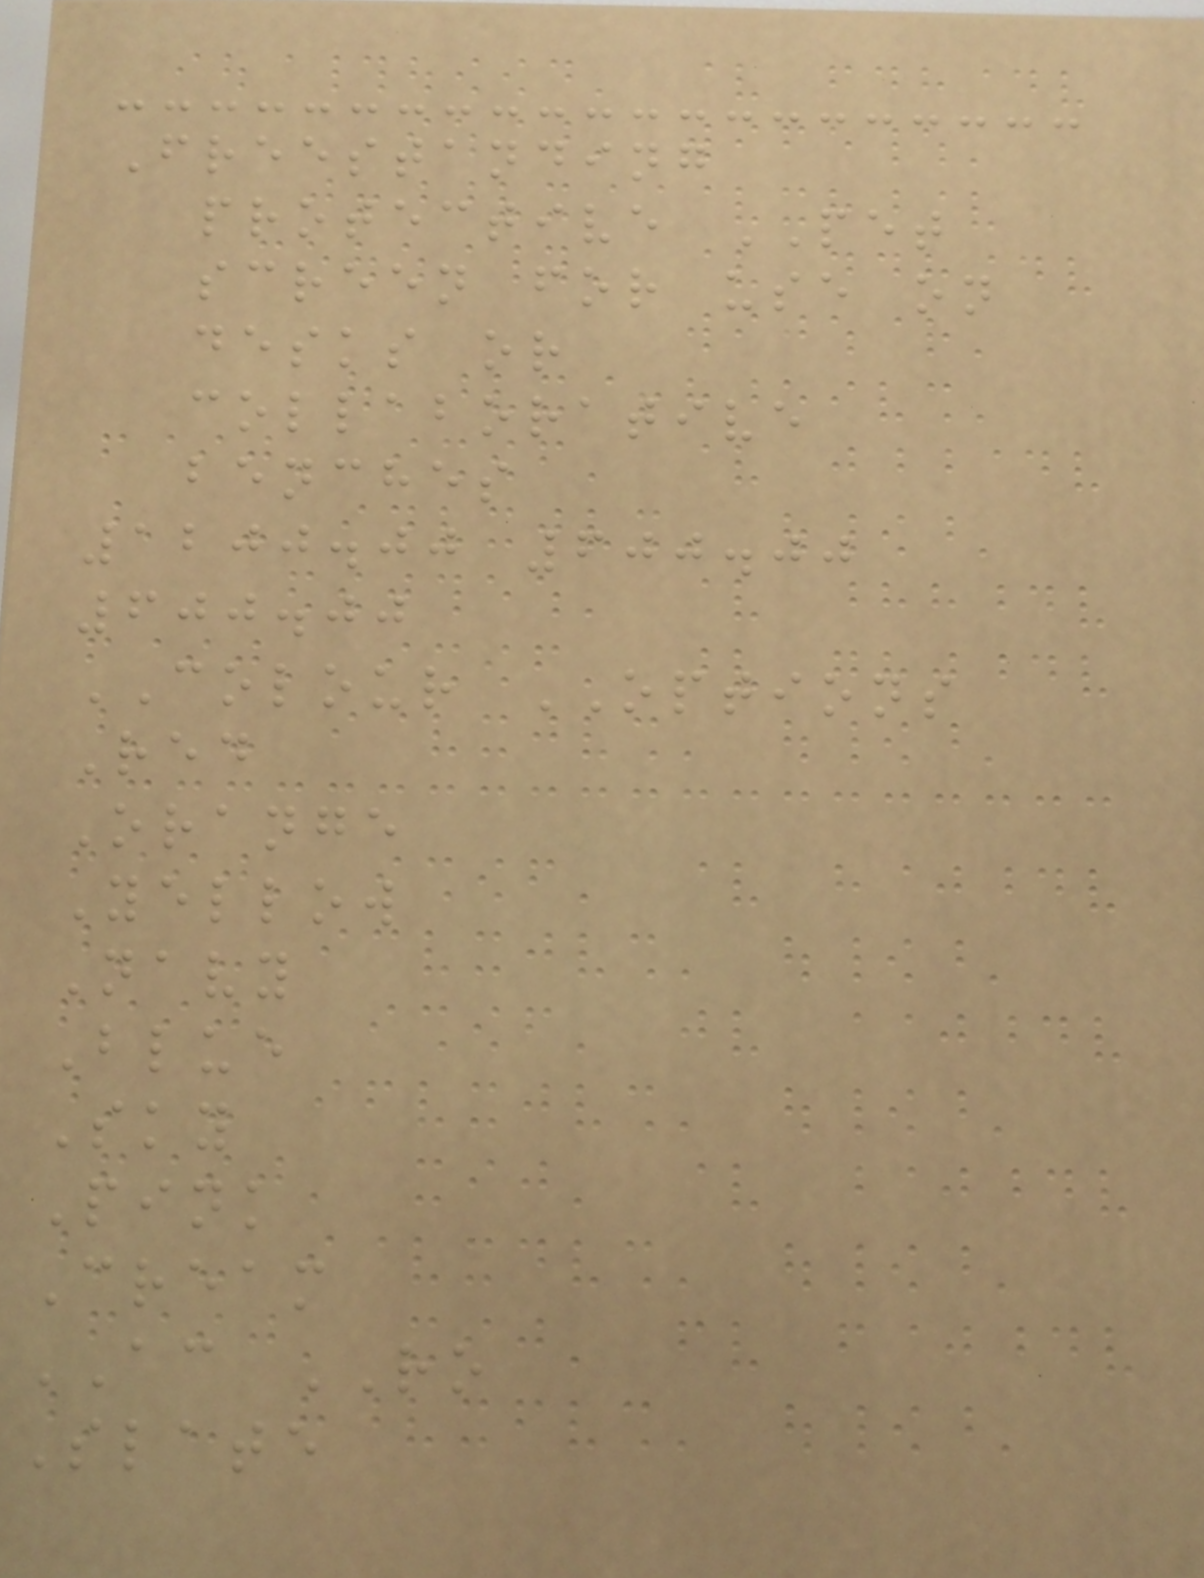Freestanding
protective PET
screen for use on
desks or
collaborative
benches
1200.00 600.00
600.00
COLOUR OPTIONS
Red
Orange
Yellow
Navy
Blue
Sky
Pink
Cream
AC RO
Slate
